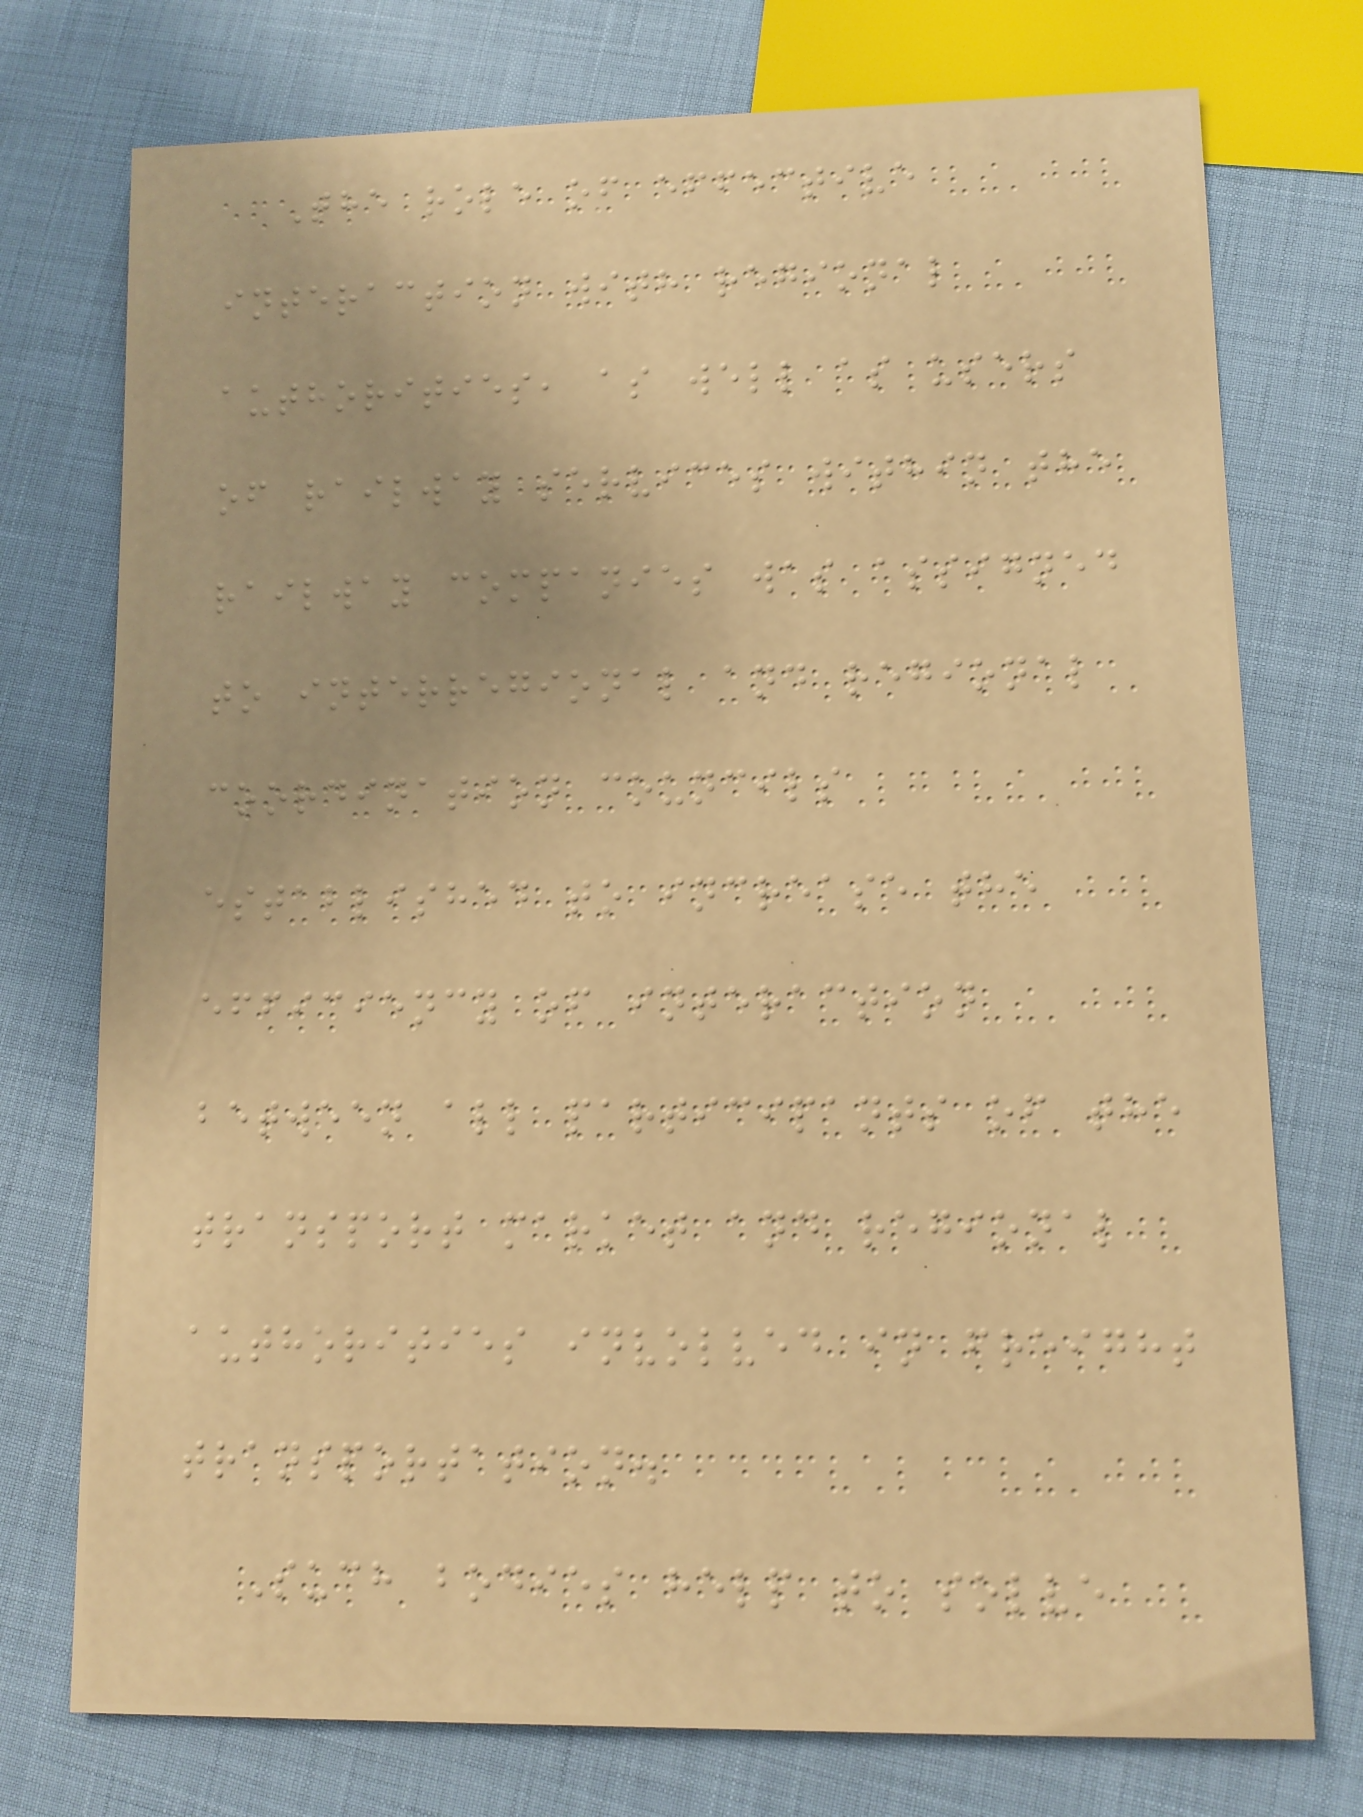The role of effective
interaction with regional
authorities, as well as users
of railway services within the
railway companies was assigned
to interregional and regional
coordination councils
established to increase the
efficiency of interaction
between all participants of the
transport market and regional
authorities involved in freight
transportation.
Such bodies help to solve
